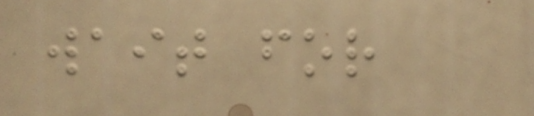wait for
